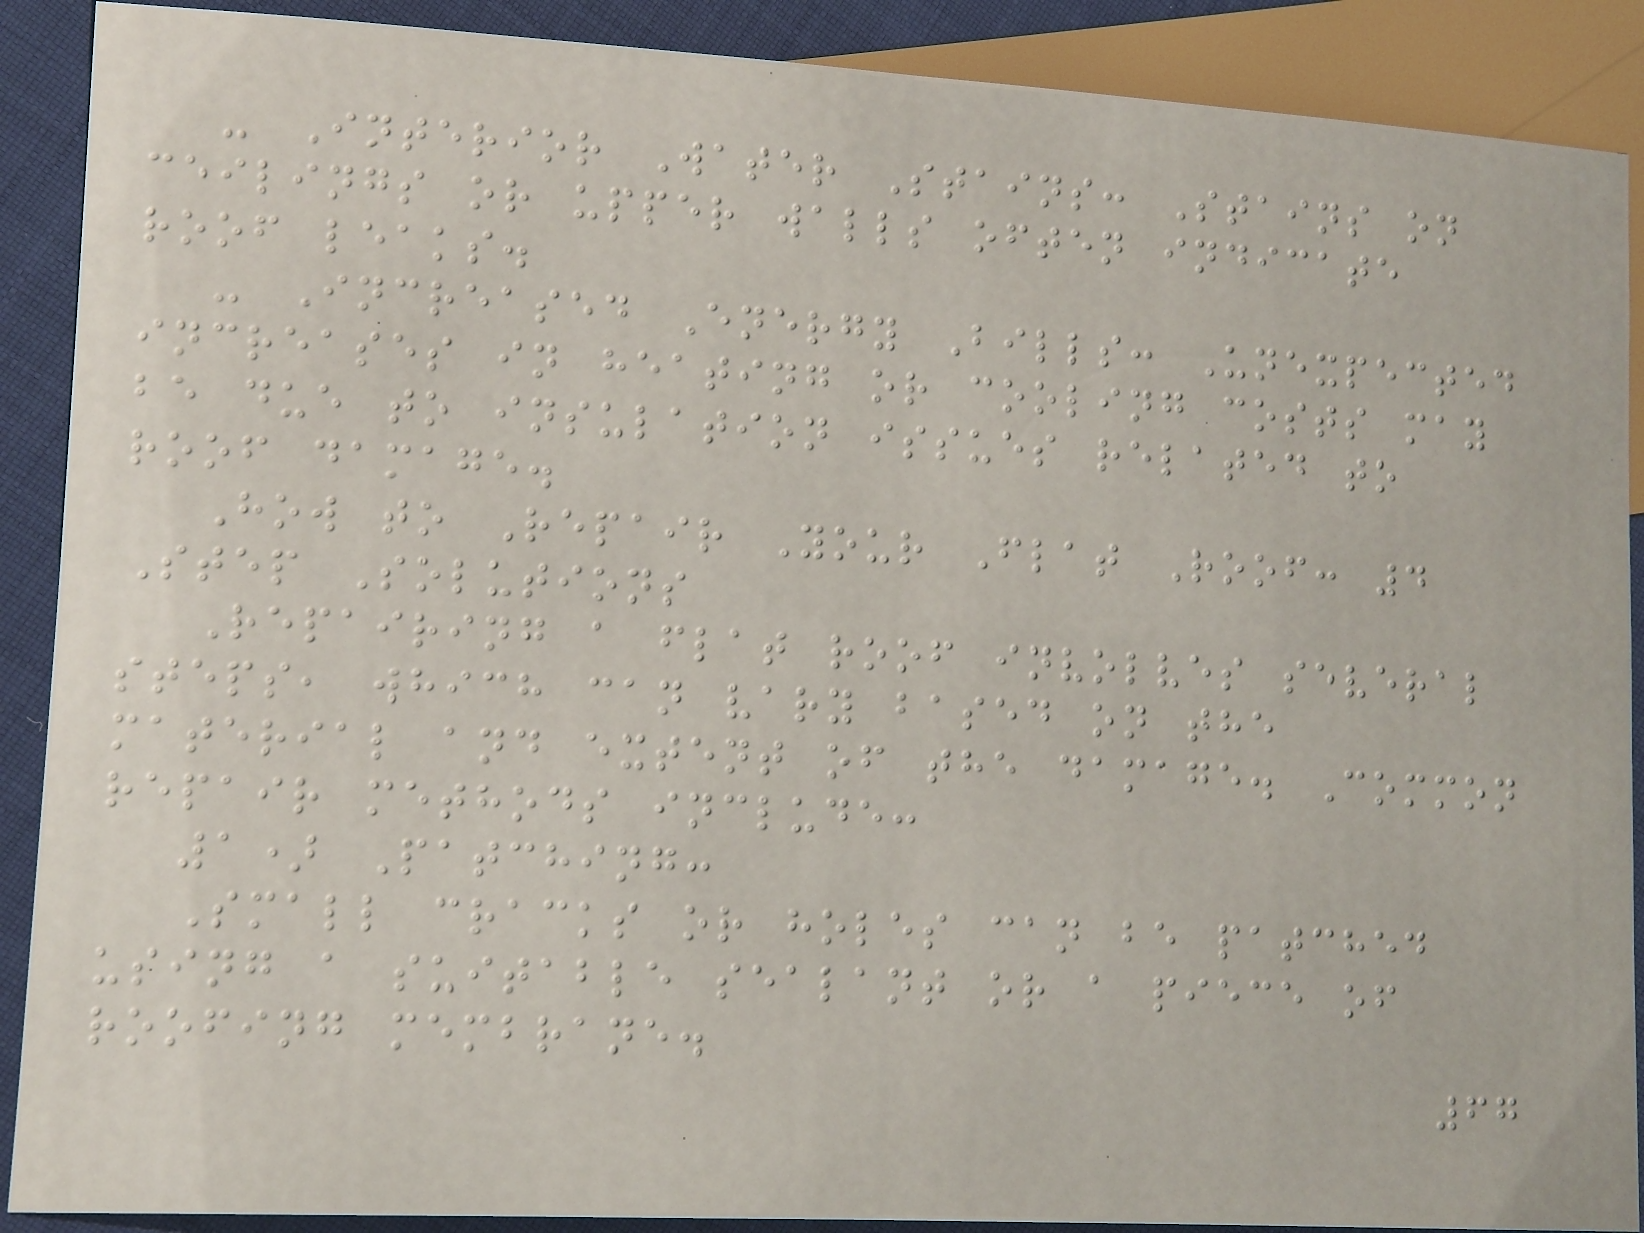- Interior Water Stains: Stains on
ceilings or upper walls often indicate
roof leaks.
- Increased Energy Bills: Unexpected
increases in heating or cooling costs may
be due to insulation issues related to
roof damage.
How to Repair Your Flat Roof: 4
Step Solutions
Repairing a flat roof involves several
steps, which can vary based on the
material and extent of the damage. Common
repair methods include:
1) Patching:
Small cracks or holes can be patched
using a suitable sealant or a piece of
roofing membrane.
67
